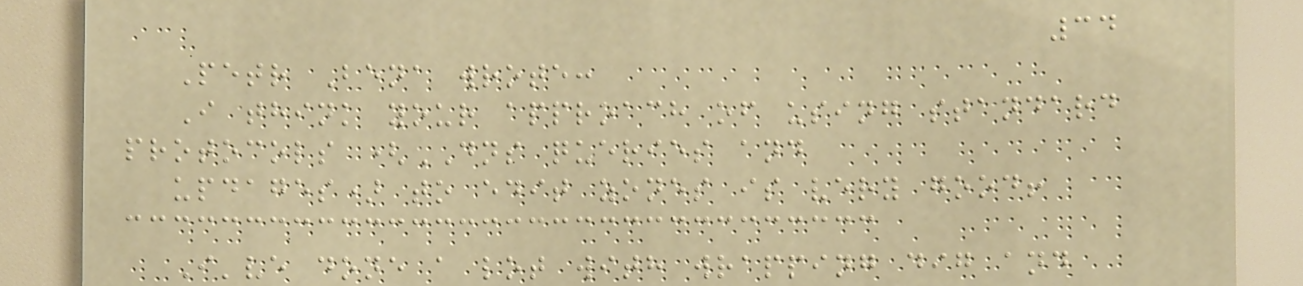34
Petr Bena wrote:
I think your approach of using standard
protocols (DNS queries and
updages) to edit zones is very good!
I've done a lot with wrapping dig and
